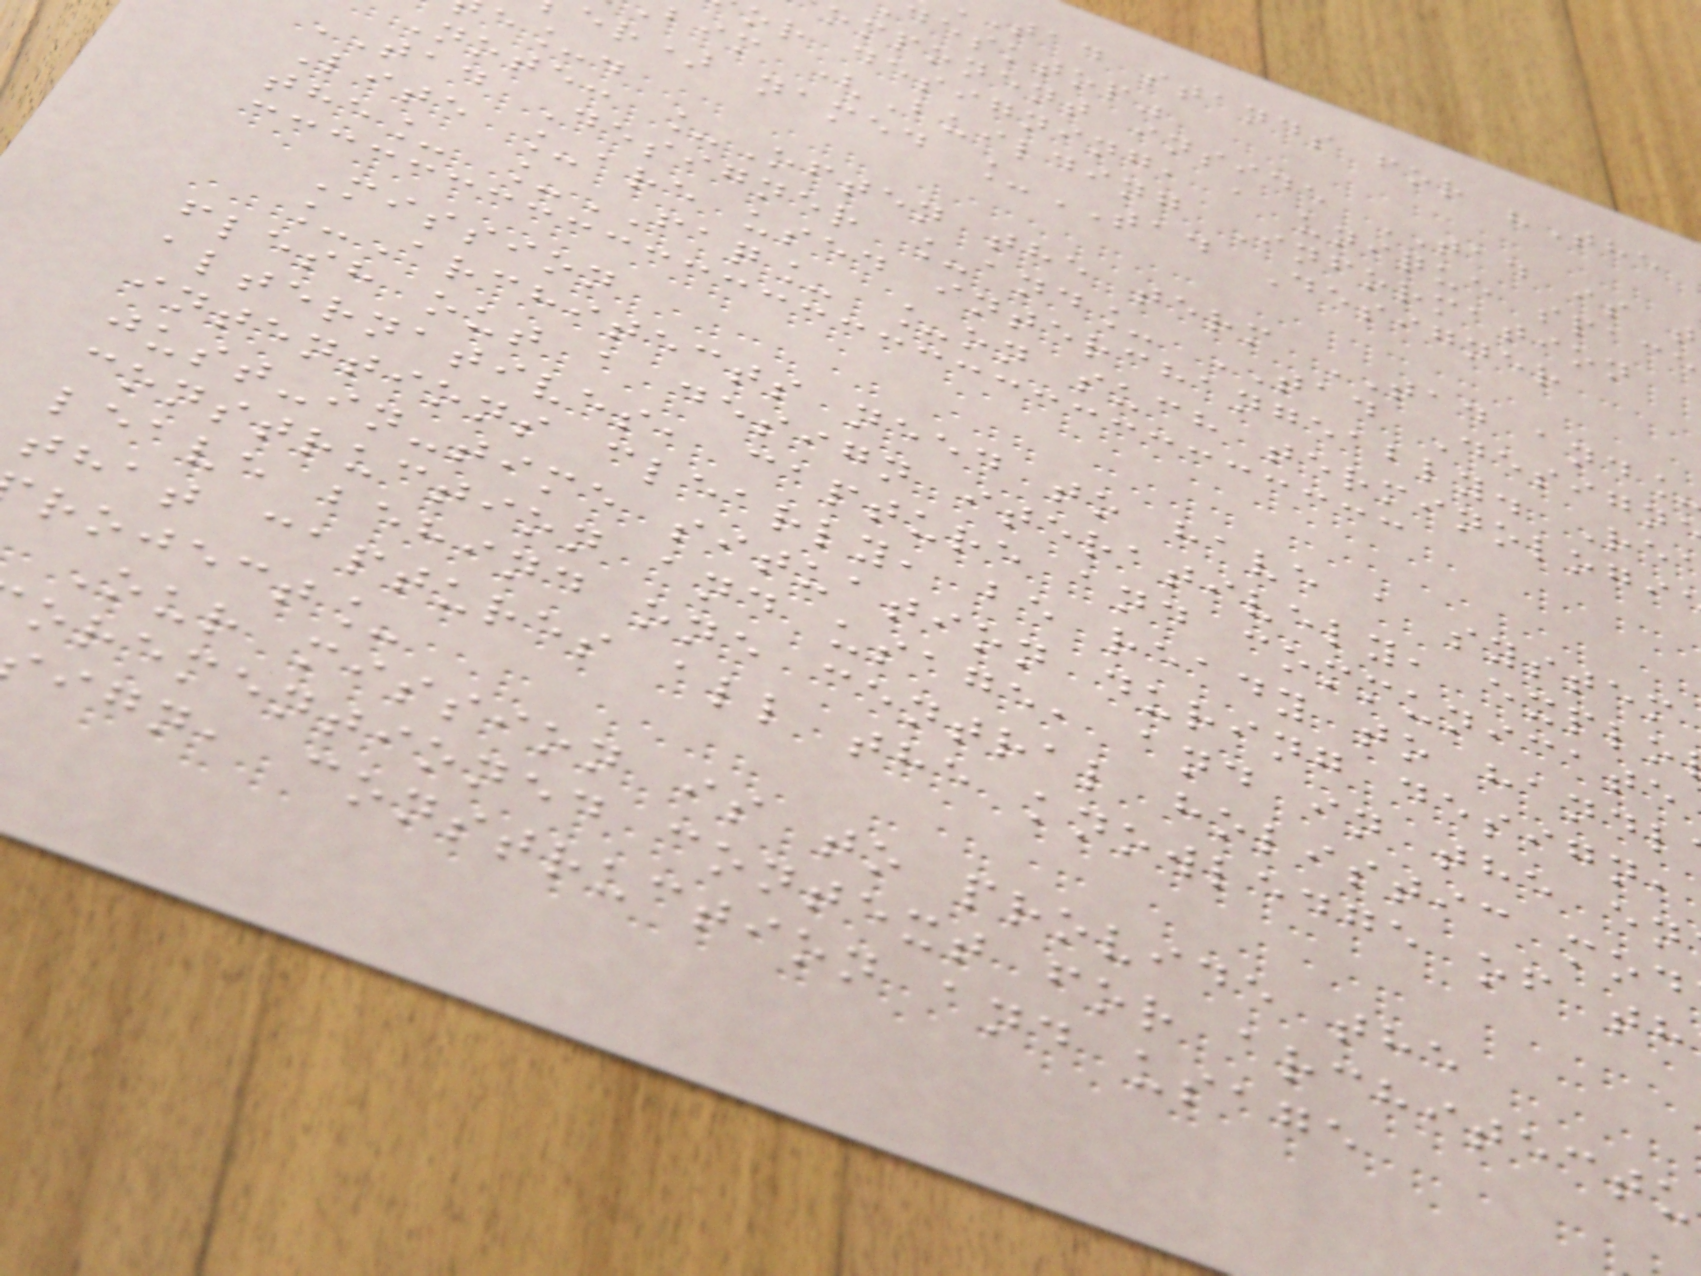tad stands for "The
desktop"
omponent inside TAD is t
or designing, a unique space
bim (Building Information
er) named _TAD Designer
e_.
Note: _Often the term TAD and
TAD Designer _and_ TAD Design
Lite _are used interchangeably. Re
the_ _FAQ_ _on such terminologi
Mission
_Architects need to have a system
flesh out a design iteratively, explo
alternatives, capture and communicate
intentions clearly, be ready to handl
just-in-time situation during design,
construction and usage, and in the en
leave behind one central holistic mod
that captures all the knowledge of th
roject_
Our mission is to provide the
orementioned context for architectu
ign, construction and usage
